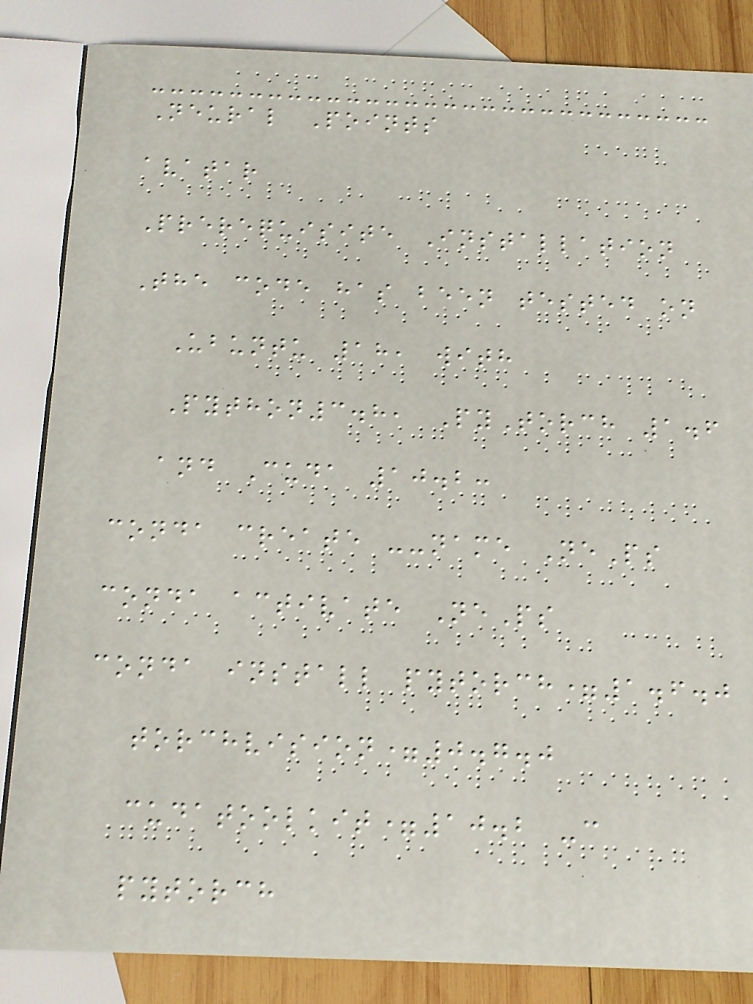Neural Points
avatar
Prerequisite Installation
The code has been tested on
Ubuntu 18, with
Python3.8, PyTorch 1.6
and Cuda 10.2:
conda create --name NePs
conda activate NePs
conda install pytorch=1.6.0
torchvision=0.7.0
cudatoolkit=10.2 -c
pytorch
